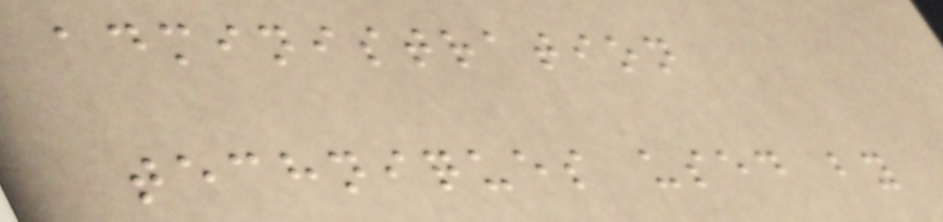administration
techniques used by
